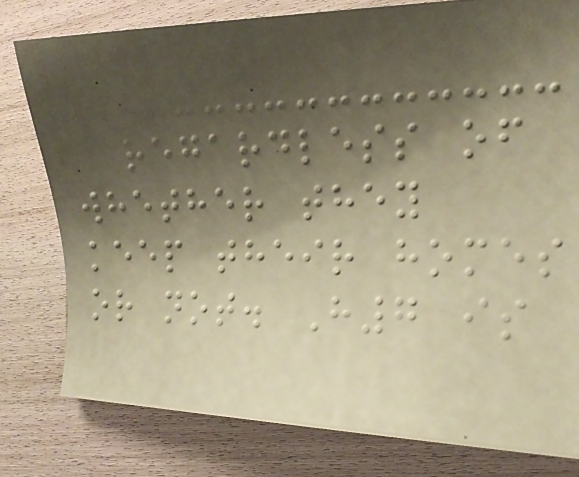regardless of
whether they
keep their homes
or not. H7 is
